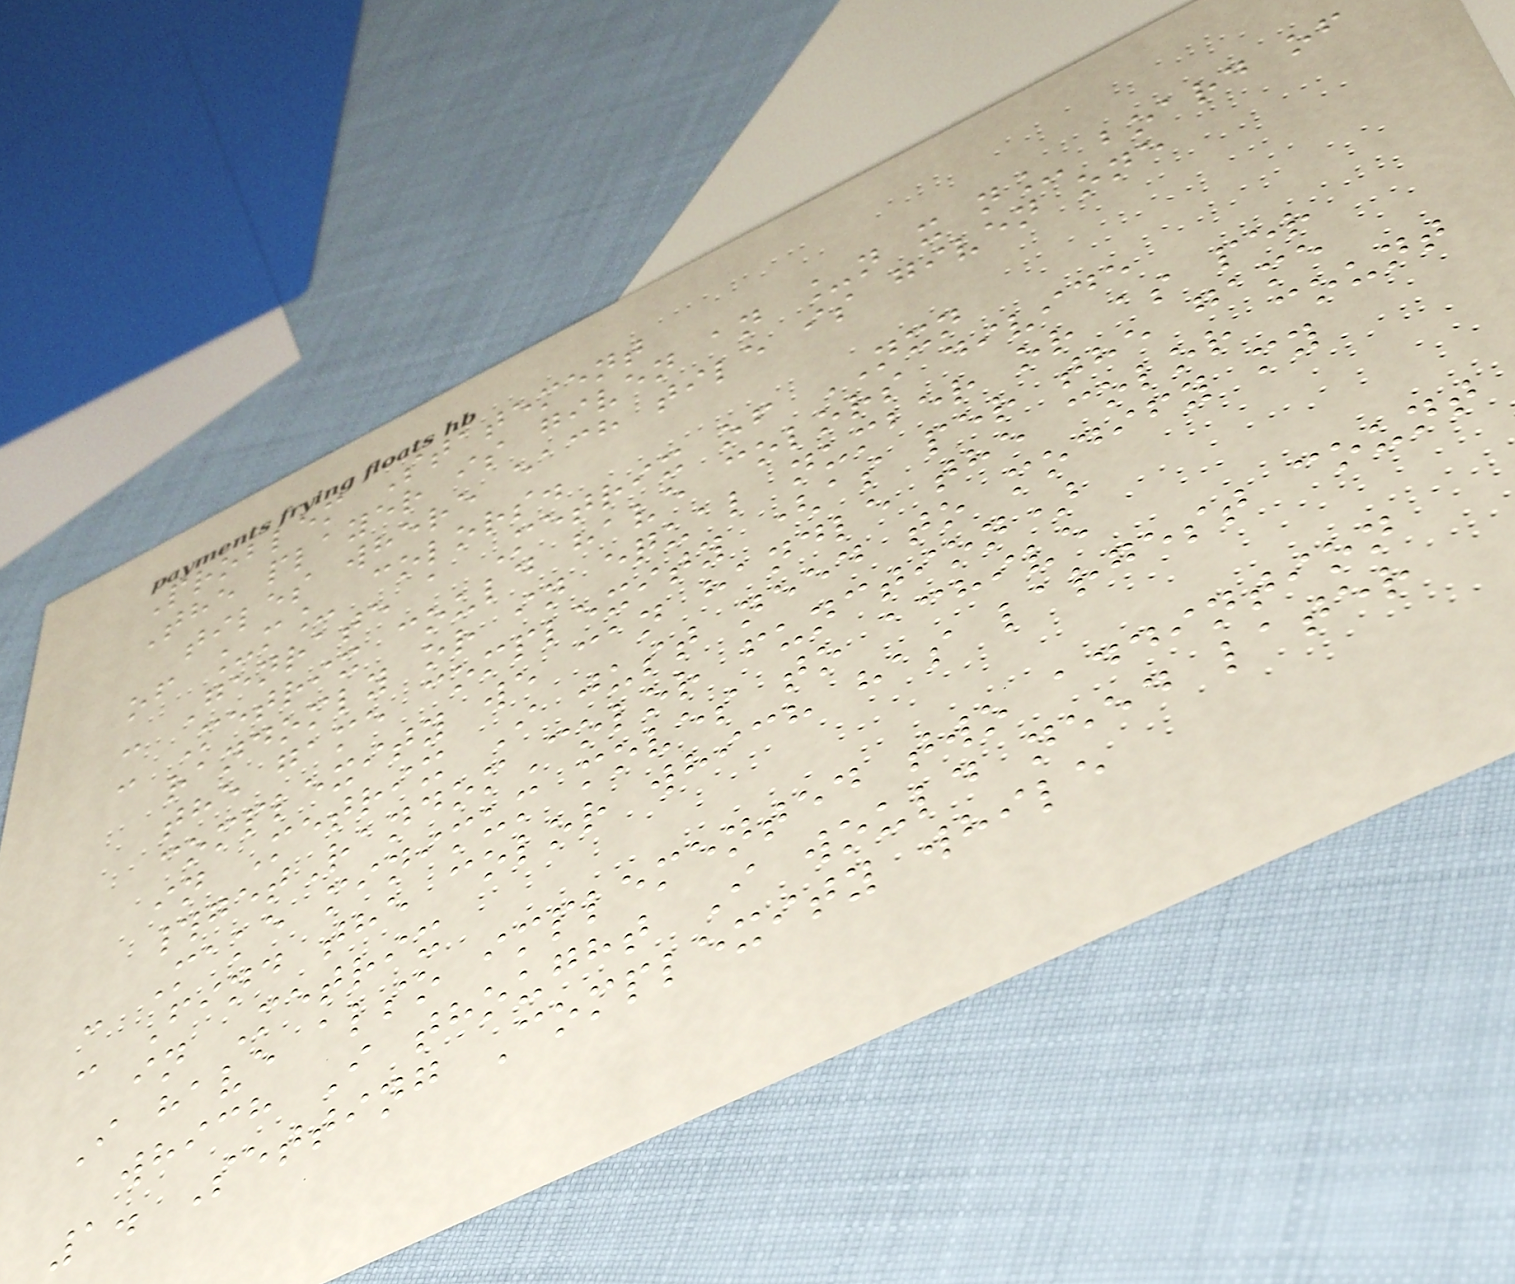Problem Statement
The player is given an _n x n_ board of
tiles where each tile is given one
of _m_ colors.
- Genrate a Metrix of NXN
- Metrix could have colors divide
randomly or in equal number or as per
the game complexity (as per the game
complexity we can handle the color count
in Metrix I just need to modify my
#getRandomColor function)
- Make minimum moves to achive
- Find the color which has largest count
in Metrix
I have also implemented two addintion
which I thought I would need later
1. Setting Complexity while
